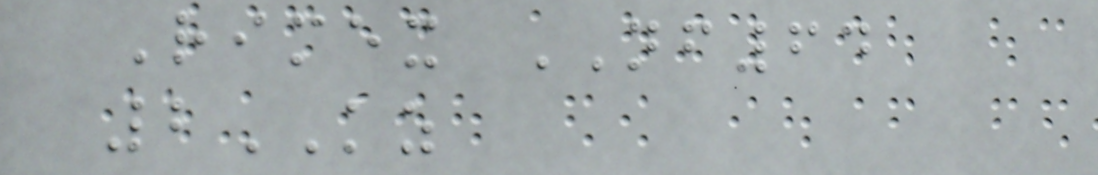Rimex NF64
2KZ
